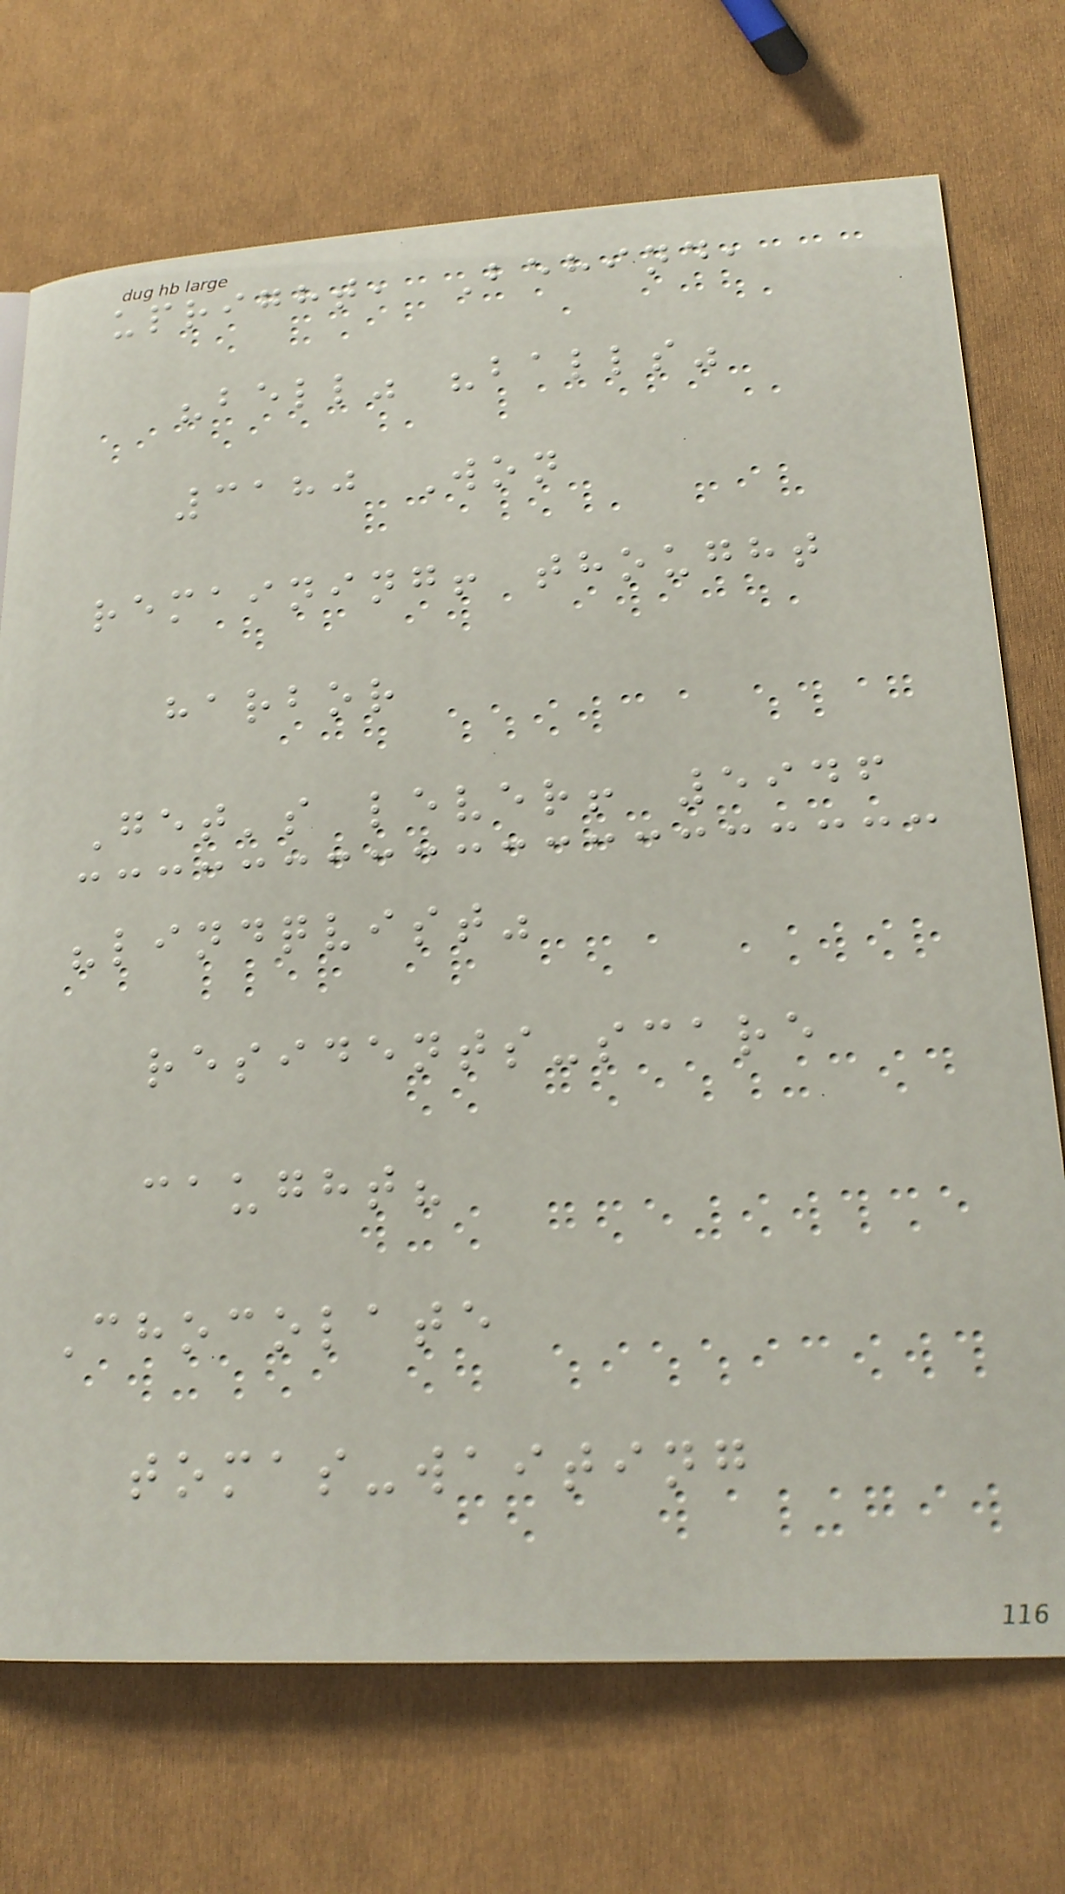upright, Behind,
"bell" "balls"
3180 Won
remaining! thought
harbor
Get's lever! 5946
"lindqvist"
residents-scare
caught?
Chocolate
tomas-waiting
